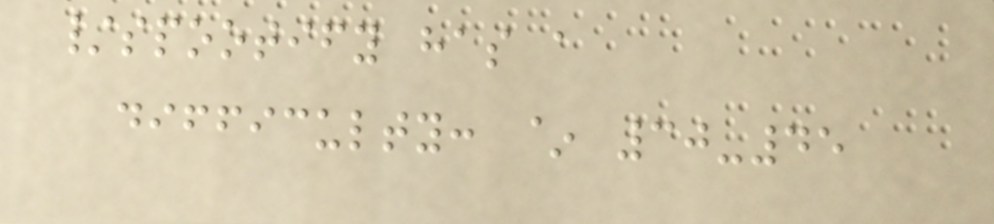/spootify has a
difficulty: ~ 30-45
